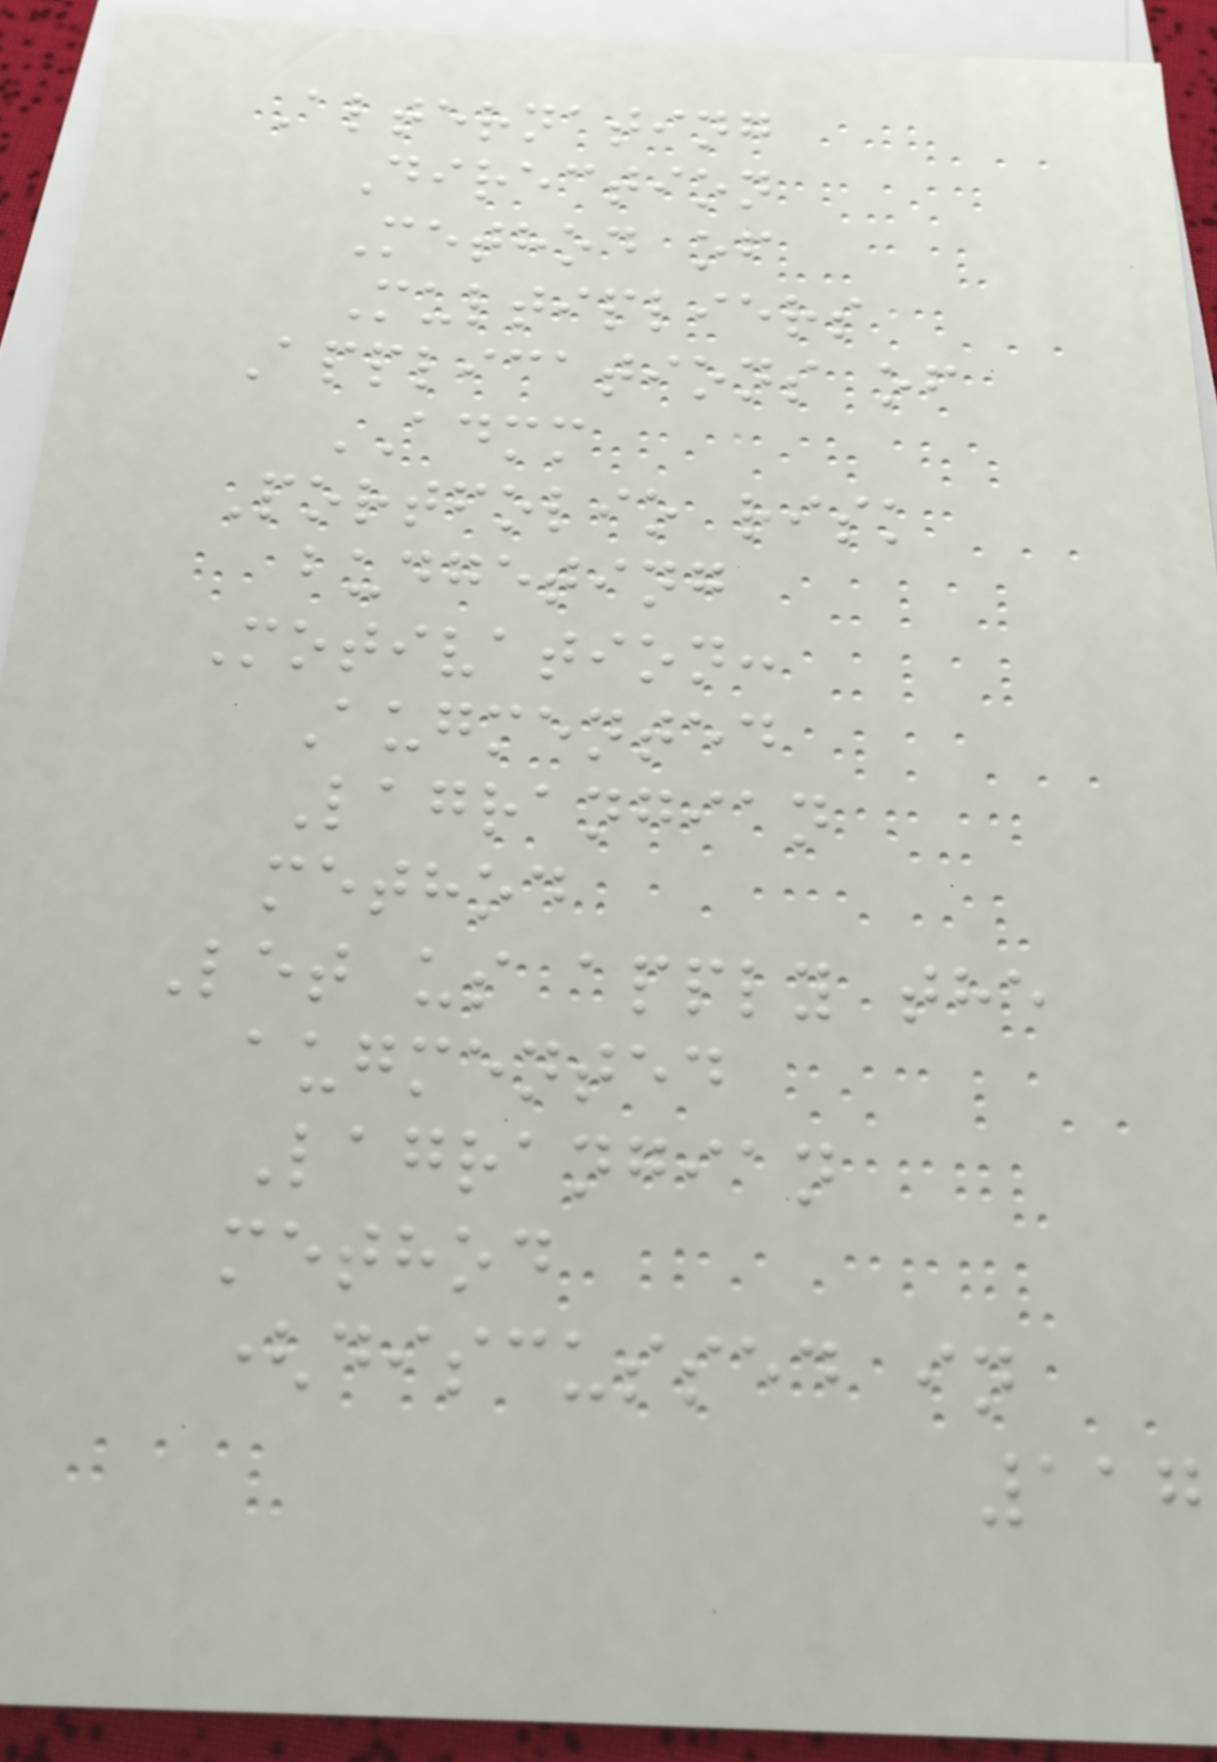Alternating
Direction
Method of
Multipliers
Applications of
ADMM
Portfolio risk
budgeting
Motivation:
Augmented
Lagrangian
method
Let us apply the
augmented
Lagrangian
method
(discussed in
117
